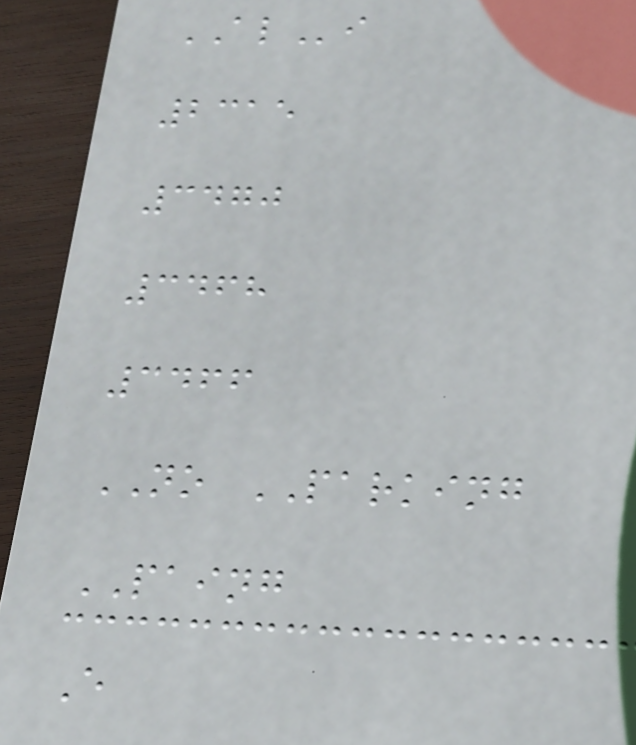ALi
2315
3470
3468
3466
NO PARKING
PAING
E
